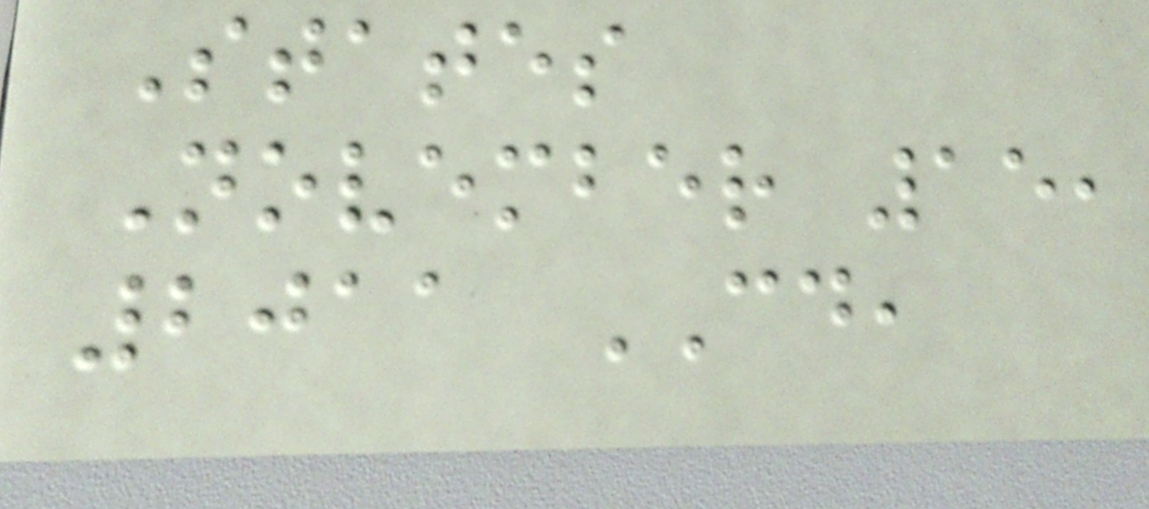States
November 15,
2011 CD,
